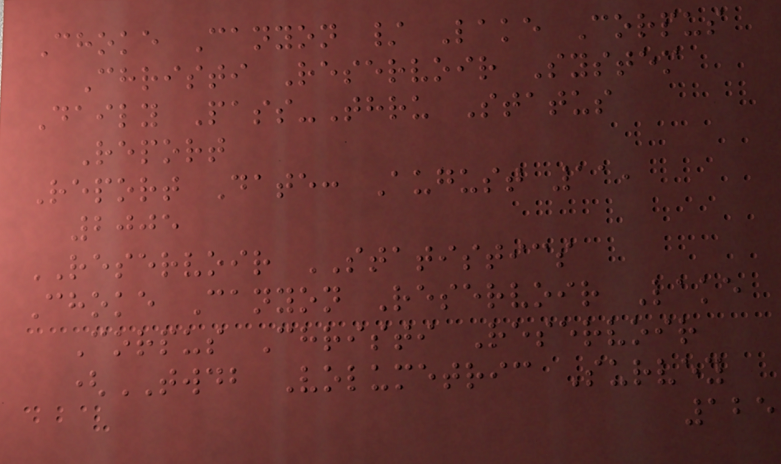Choke Canyon / Lake Corpus
Christi Reservoir System
Daily Pass-Thru Status
Report
Report Date: August 11,
2005
RESERVOIR STATISTICS
Choke Canyon Reservoir Lake
Corpus Christi Reservoir
(TWDB Volumetric Survey
125
